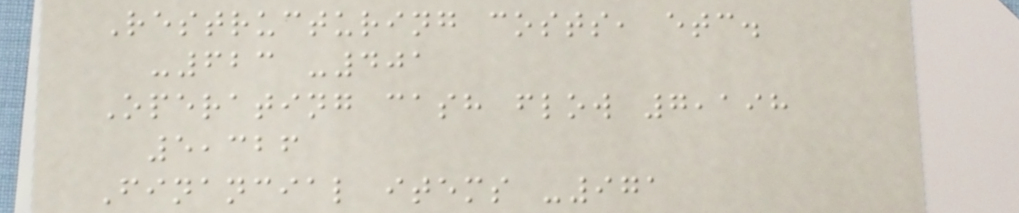Restructuring costs, etc.
-623 -401
Operating cash flow 7,198
5,326
Financial items -971
